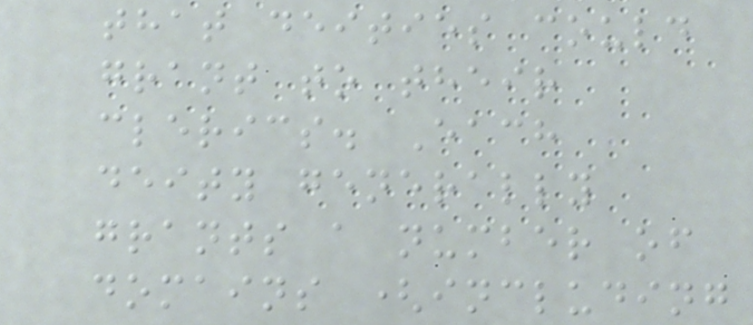that deities could
grant to their
clerics. Each
deity generally
grants a number of
domains (including
